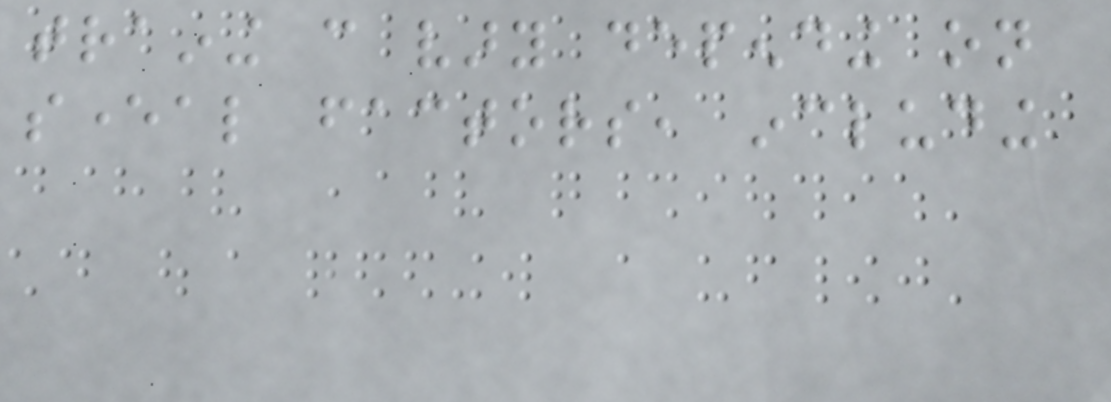training can vary depending on
several factors, including
